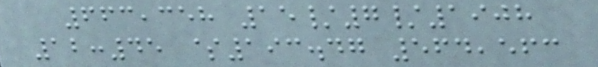663,358 15/7/1908
12:45 $193.47 564,563
